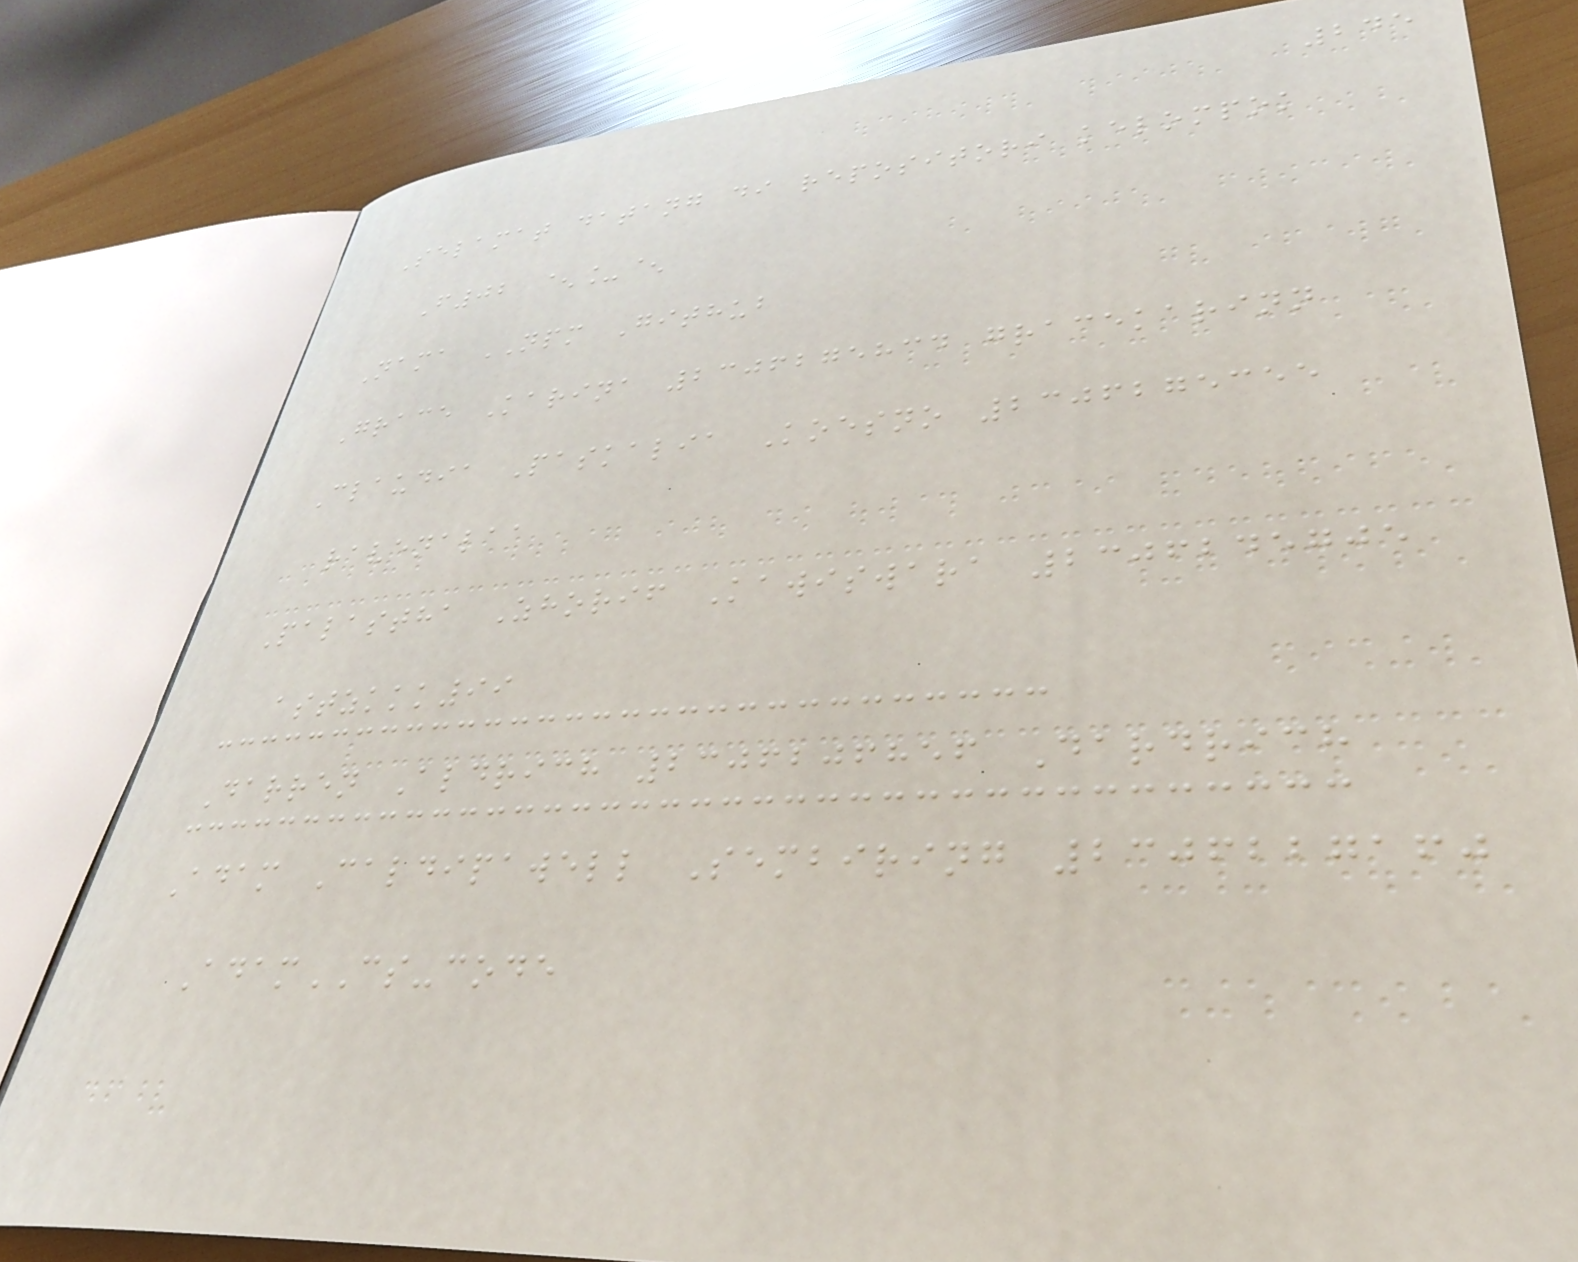245
Selamat datang di repositori kelompok
F02 ^_^
Nama NPM Github
Grace Karina 2306275834 gracekarinn
Claudia Paskalia Koesno 2306275355
ravenalaa
Palastha Zhorif Kawiswara 2306245705
astzkkk99
Darren Aldrich 2306206856 Dardrich
Adam Caldipawell Sembiring 2306227160
AdamCS-code
